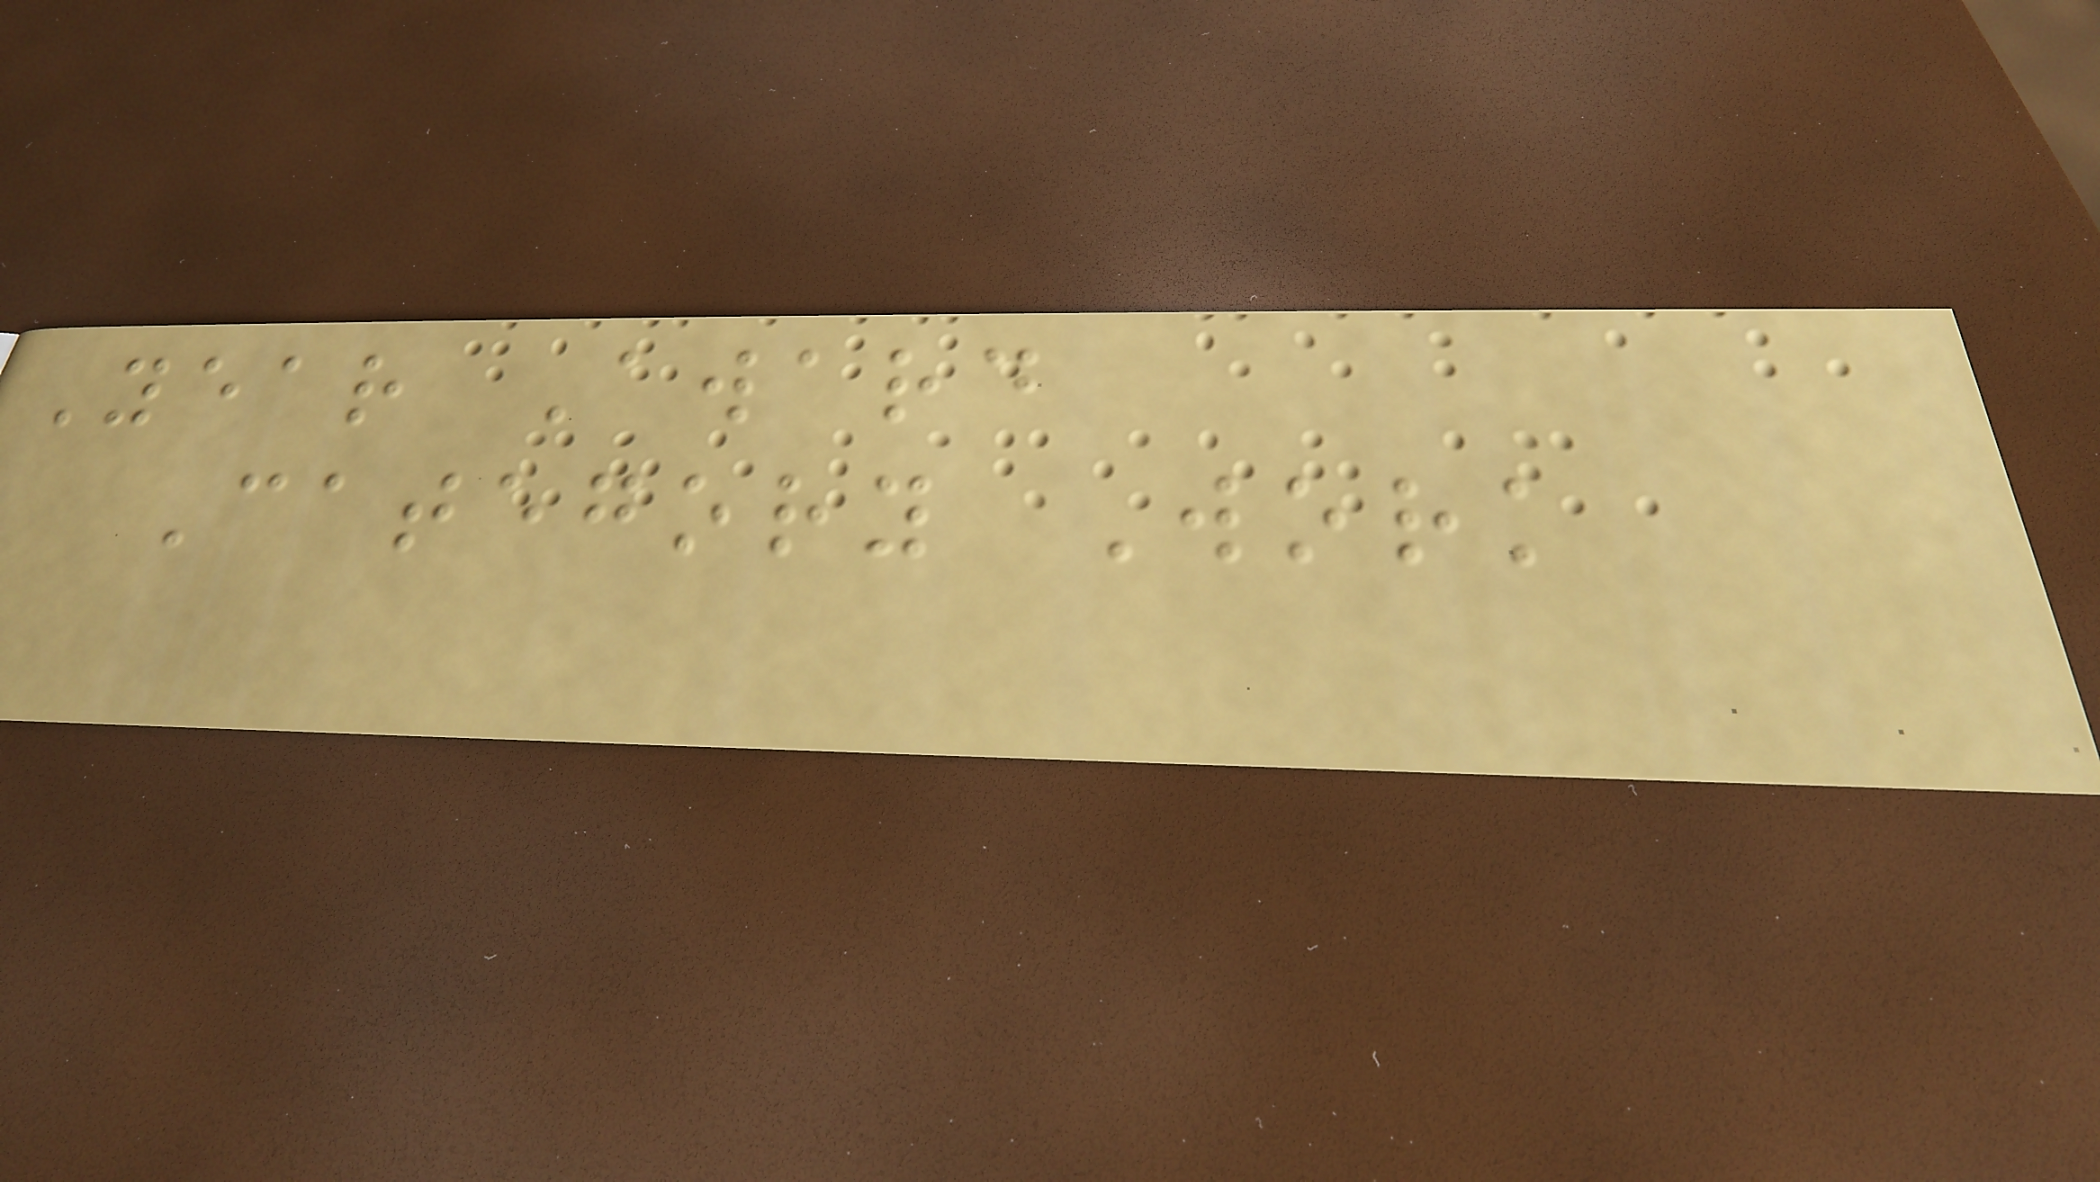Year Award
Category Work
